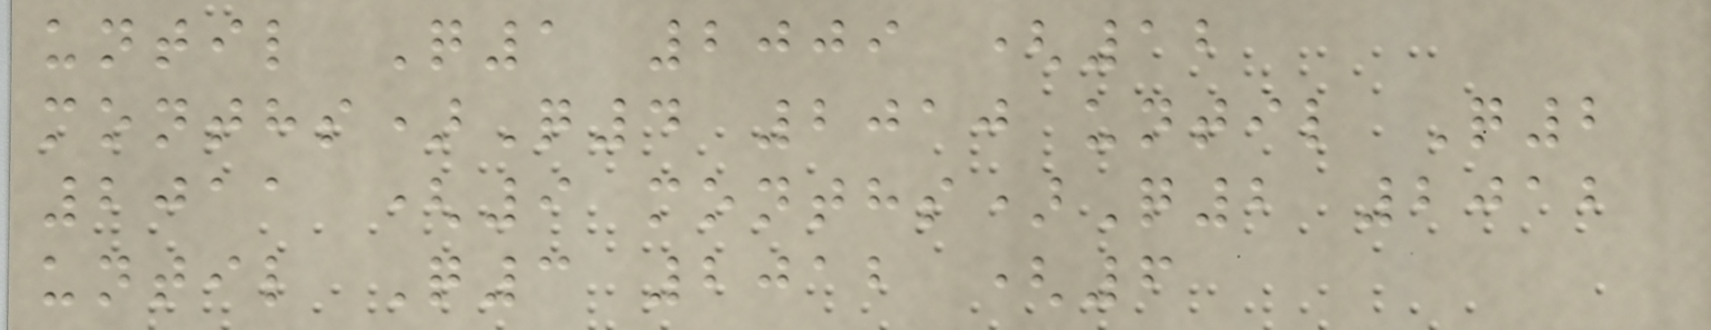until Q1 2009 (12
months)Q4 2010 until Q2
2011 (9 months)Q2 2012
until Q3 2012 (6
